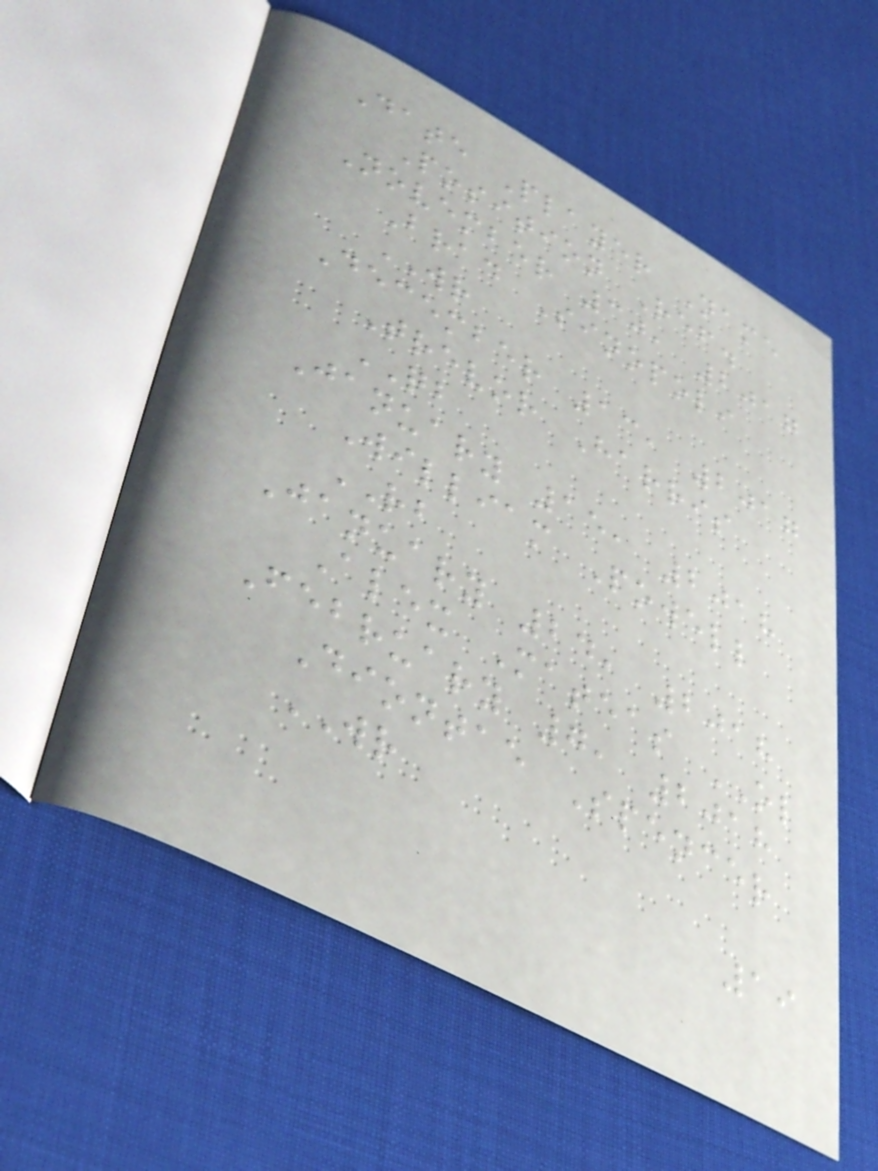Date Player Name
Position Ref.
November 30, 2017
Brad Sinopoli
WR
December 13, 2017
Trevor Harris
QB
January 15, 2018
William Powell
RB
January 24, 2018
Alex Mateas OL
February 7, 2018
Diontae Spencer
WR
19
